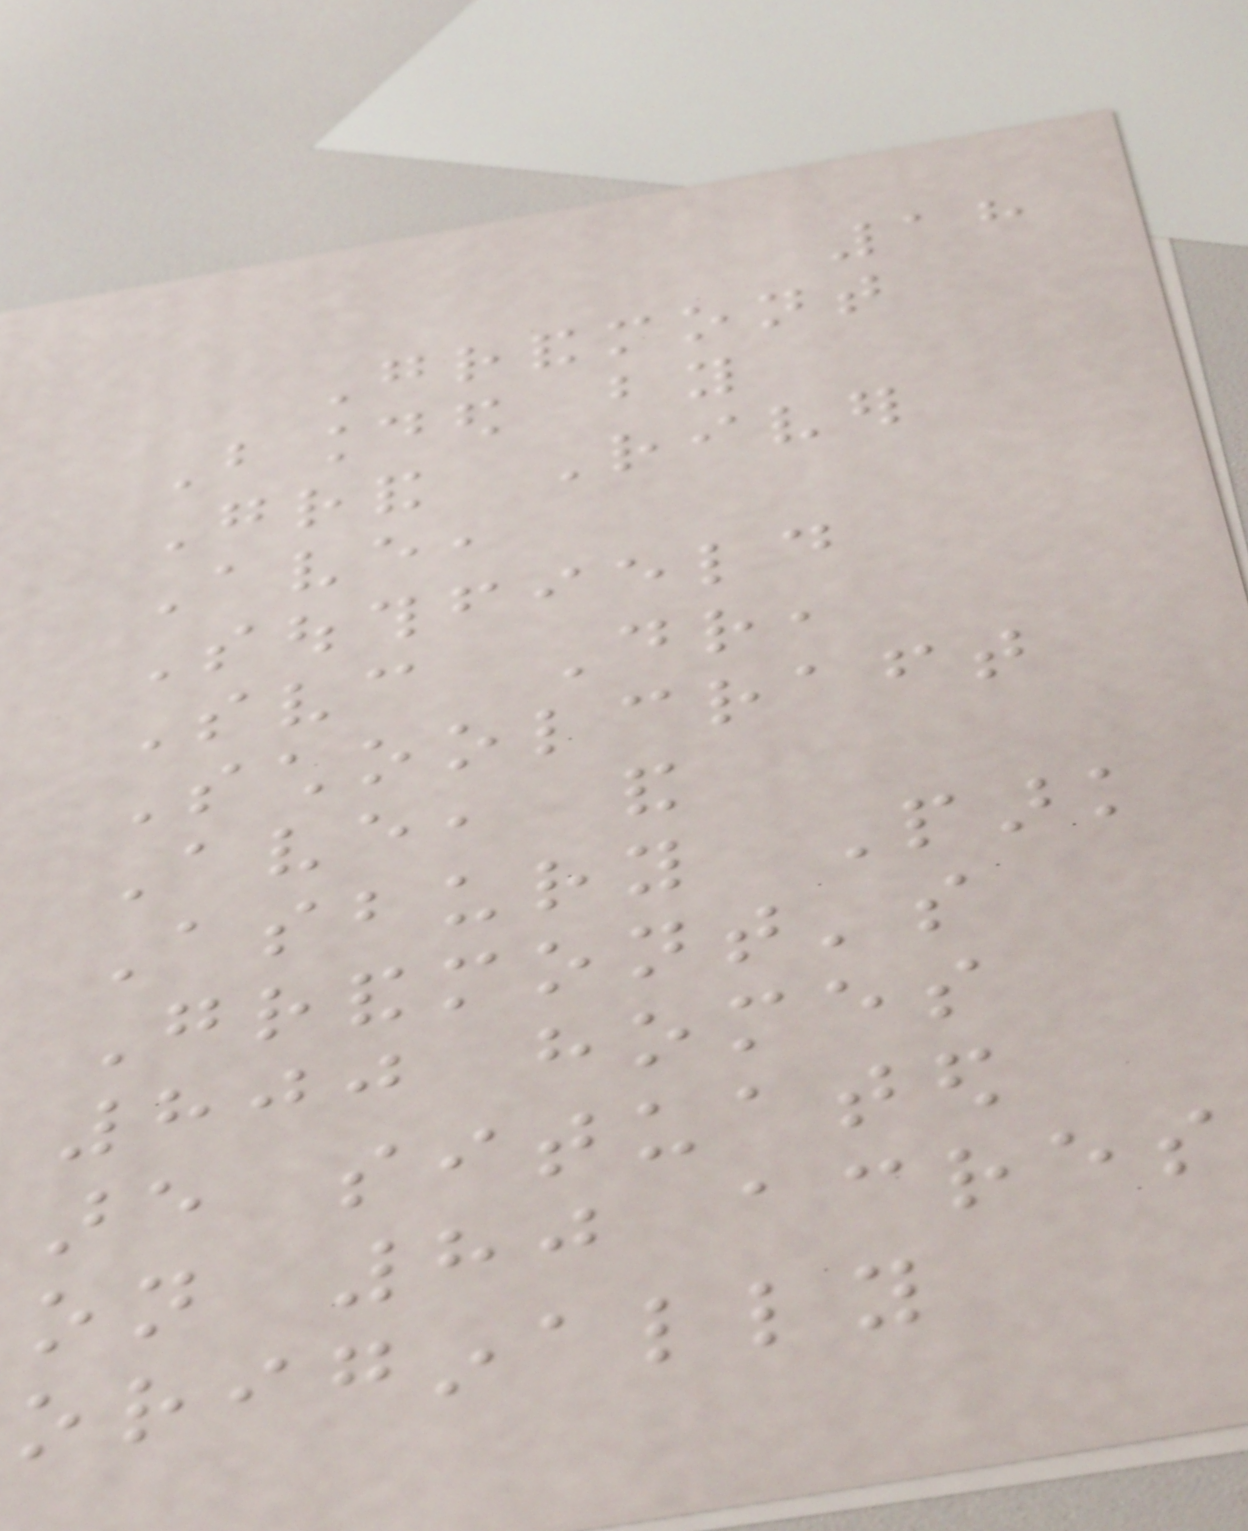18
Grandmont
Bounded by
Grand River
Ave,
Southfield
Svc Dr,
Schoolcraft
Ave, and
Asbury Park
Grandmont's
800 homes
are situated
on 80 acres
originally
